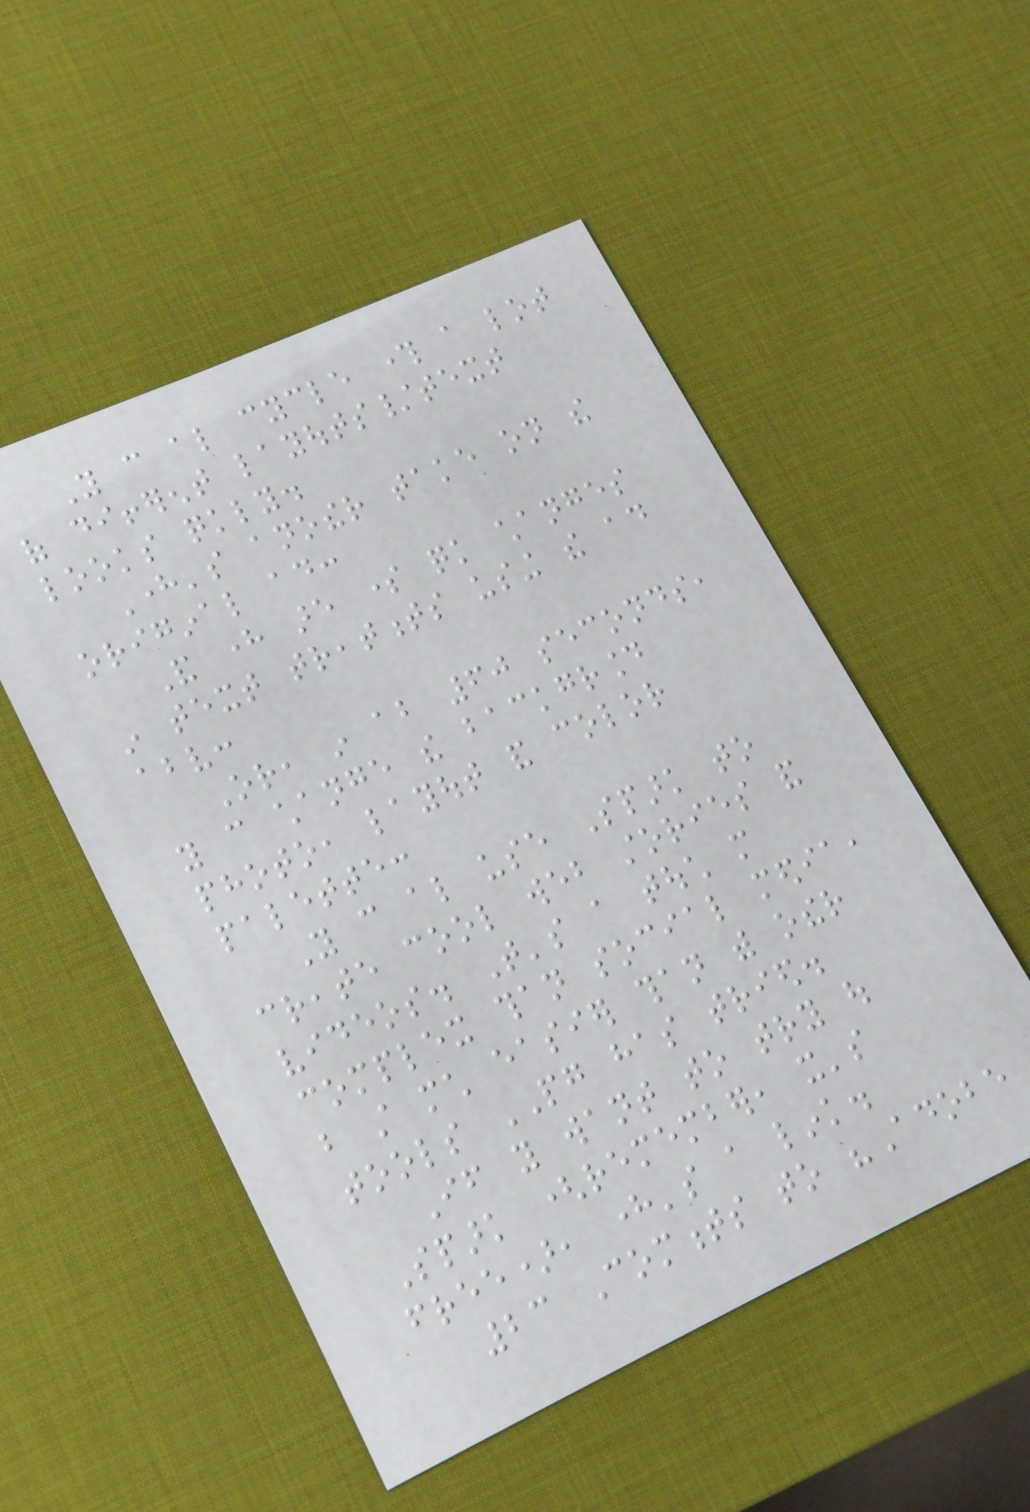You can also cycle through a lot
of different layouts/text
looks quickly.
Here's another take on the
original ad:
And here are some quick changes
in text treatments using the ad
above:
Or, in about 60 seconds,
you can change the background
photo, layout and color
palette:
You can also use Spark to
create cool web stories and
videos. That's a touch more
complex than social media,
but still much easier than with other
tools PG has tried.
If you want to try out
Spark (remember, it's
free), here's a link.
23 Comments to "Adobe
